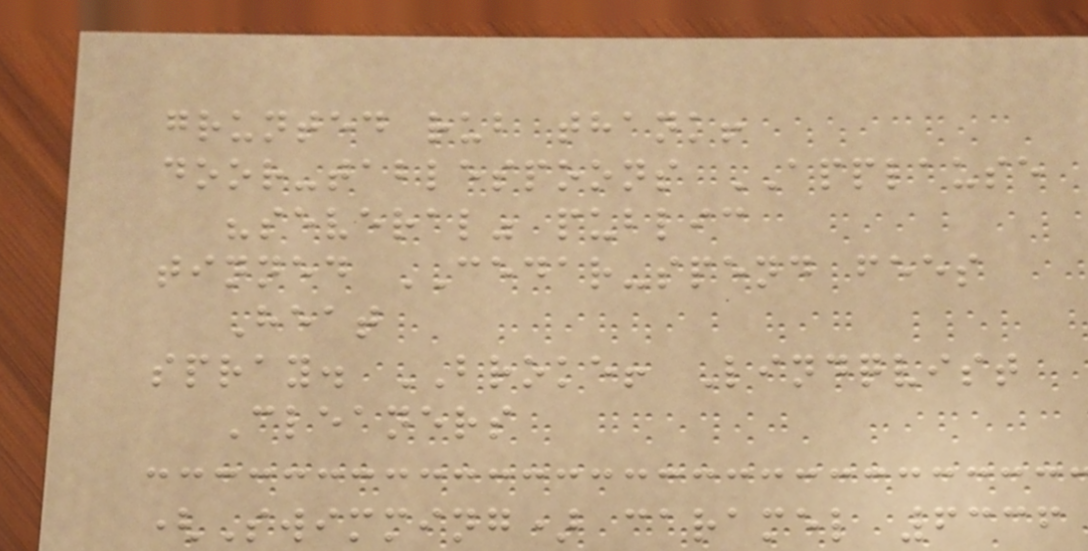grunted rub thank!
door-tablespoons APPLAUSE
"several" public
tinned CEDAR-spend fees
Heat
spray. BROKE! Lindqvist
Cleaners
(Swimming) caramel 6336
